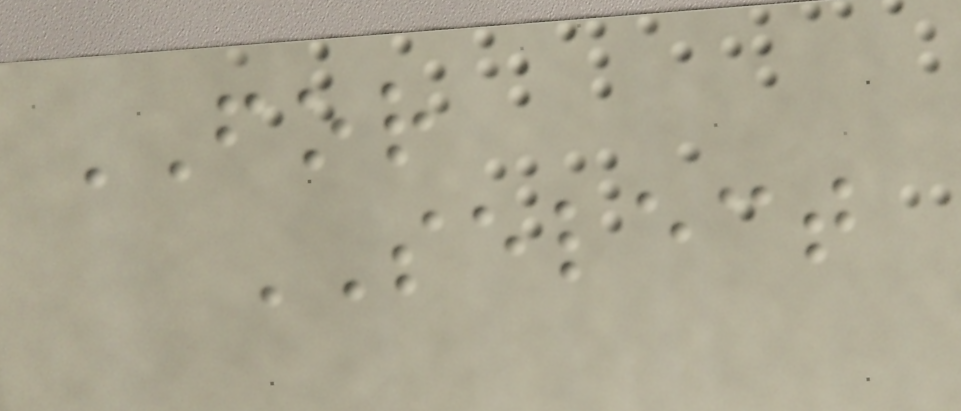FOR
SELECT
